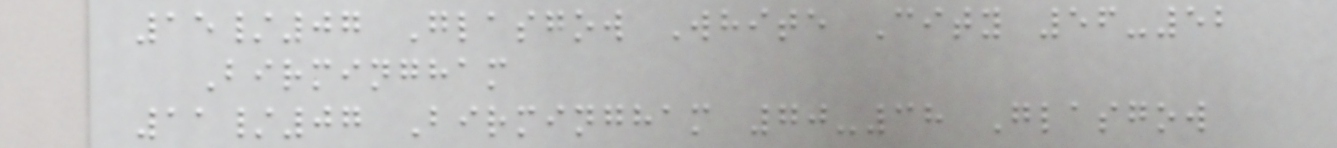15/07 Glasgow White City 56-52
Birmingham
11/07 Birmingham 70-38 Glasgow
